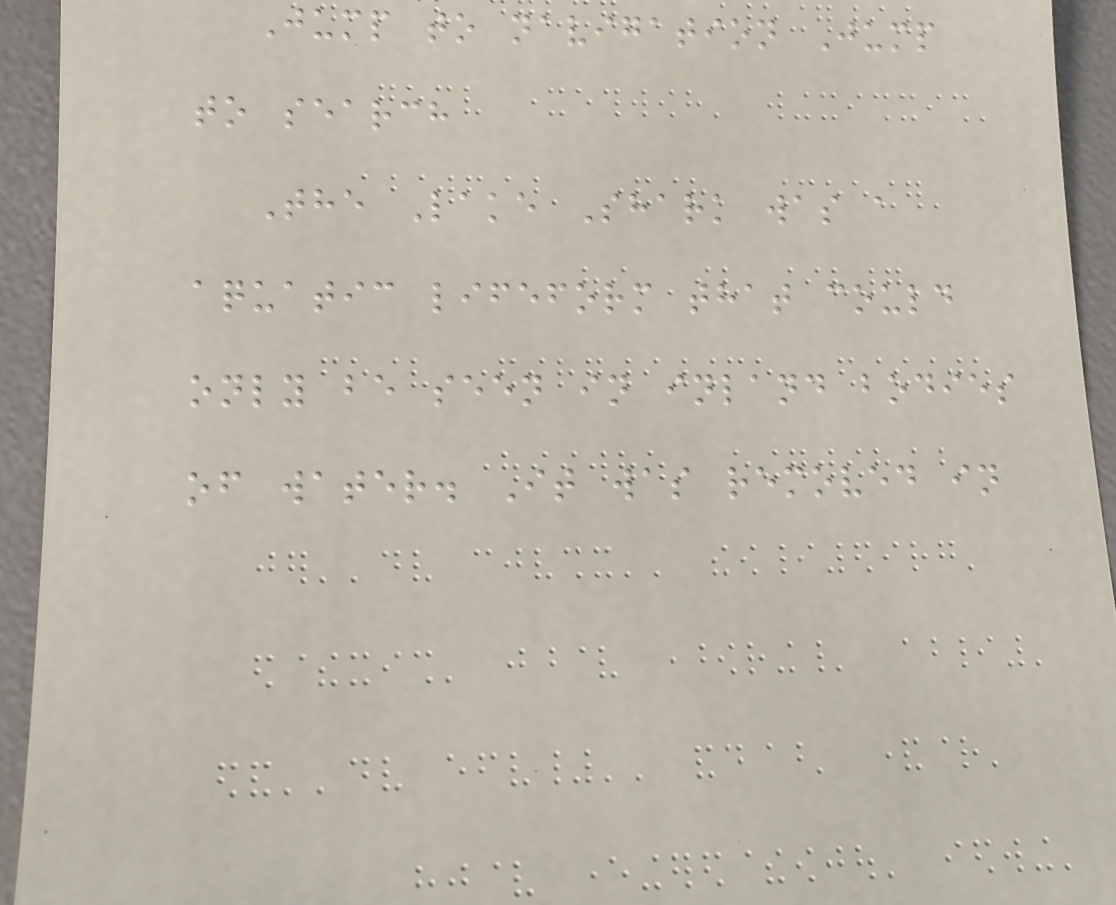Jump to navigation Jump
to search
The Lake Shark was a
aquatic lifeform that could
only be seen in inland bodies
of water. It was removed in
